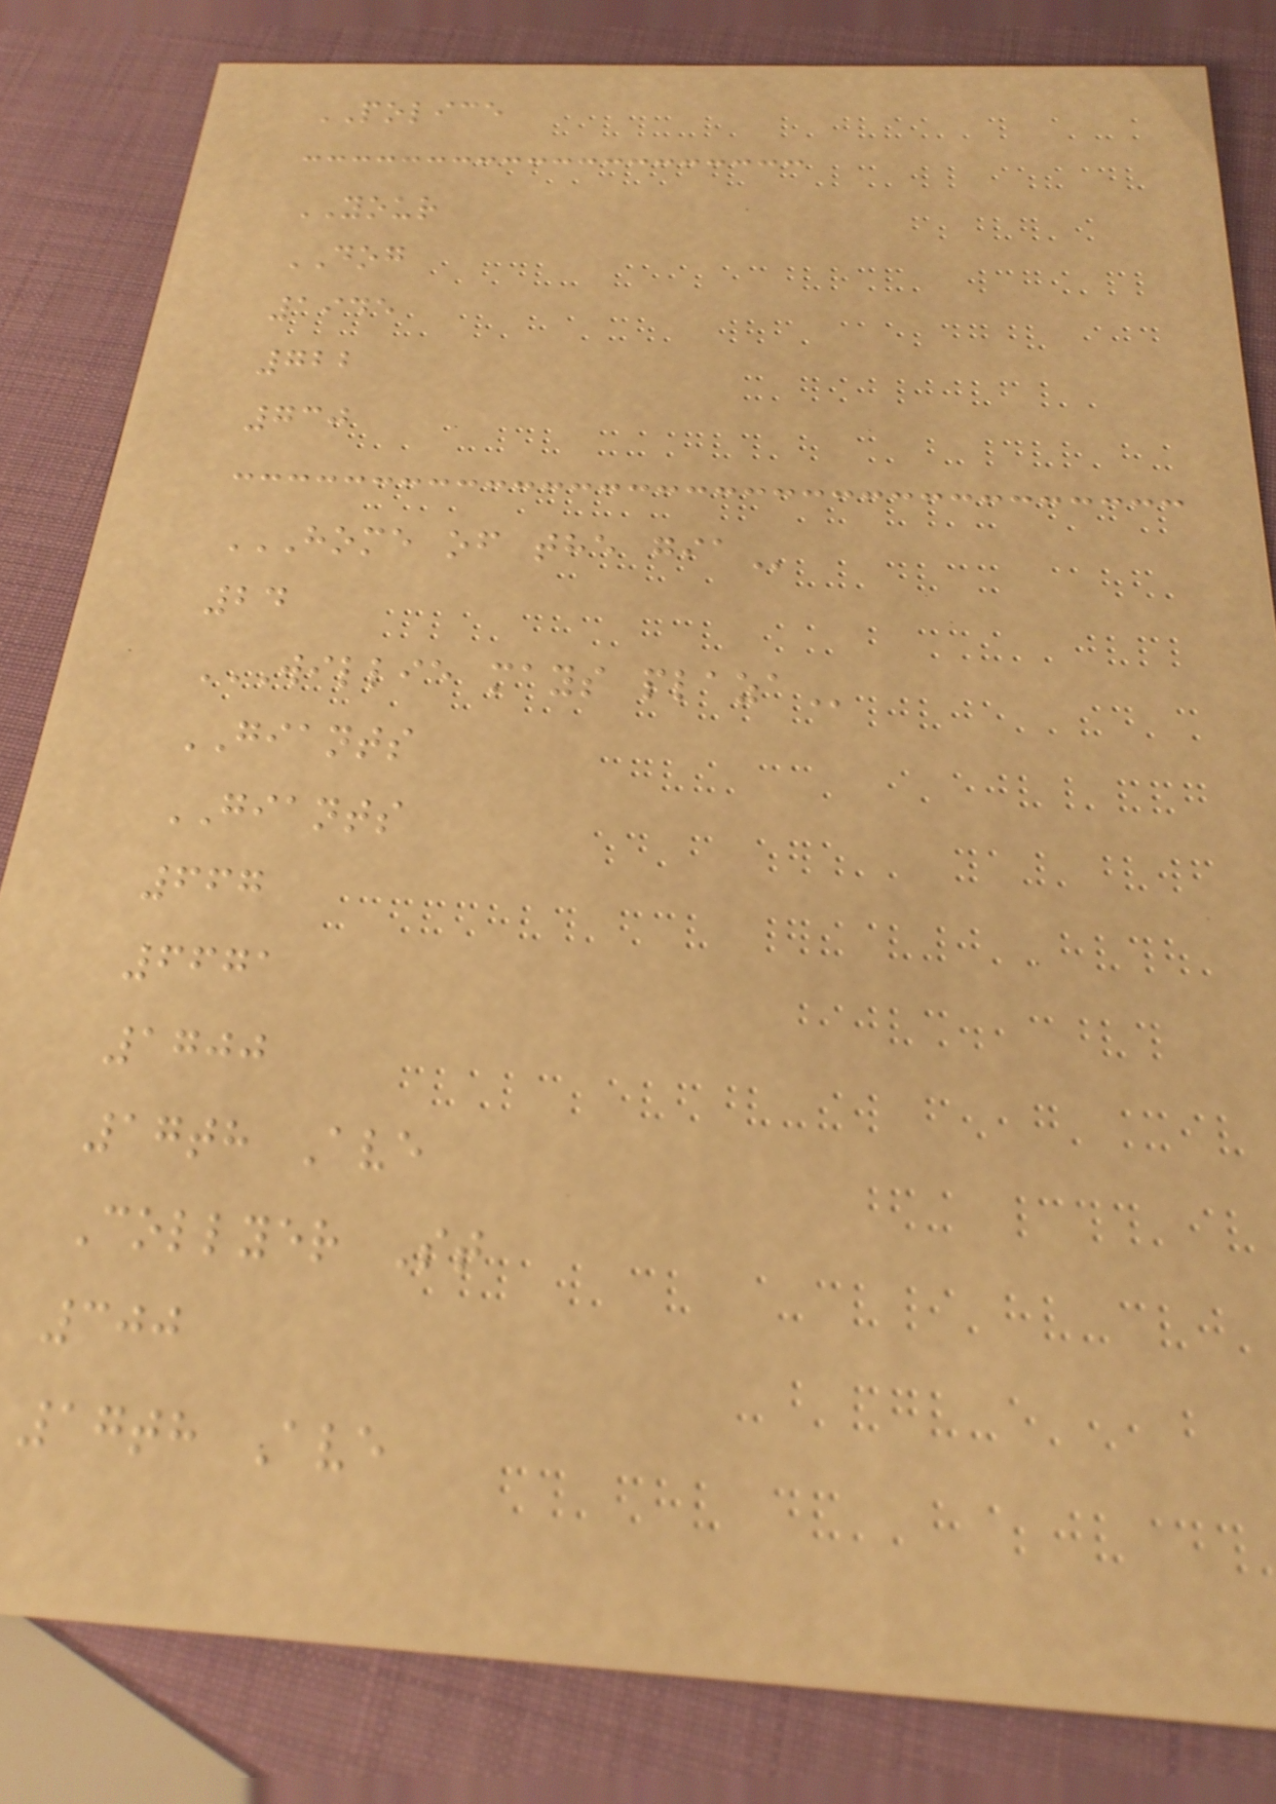POLICE
YOUR
DOG
1945
722
730
HOME OF THE GIA
24
WILLIE MAYS PLAZA
GIANTS
GIANTS
667
6671
1700
17th Ave
Collyer St
300
17th Ave
